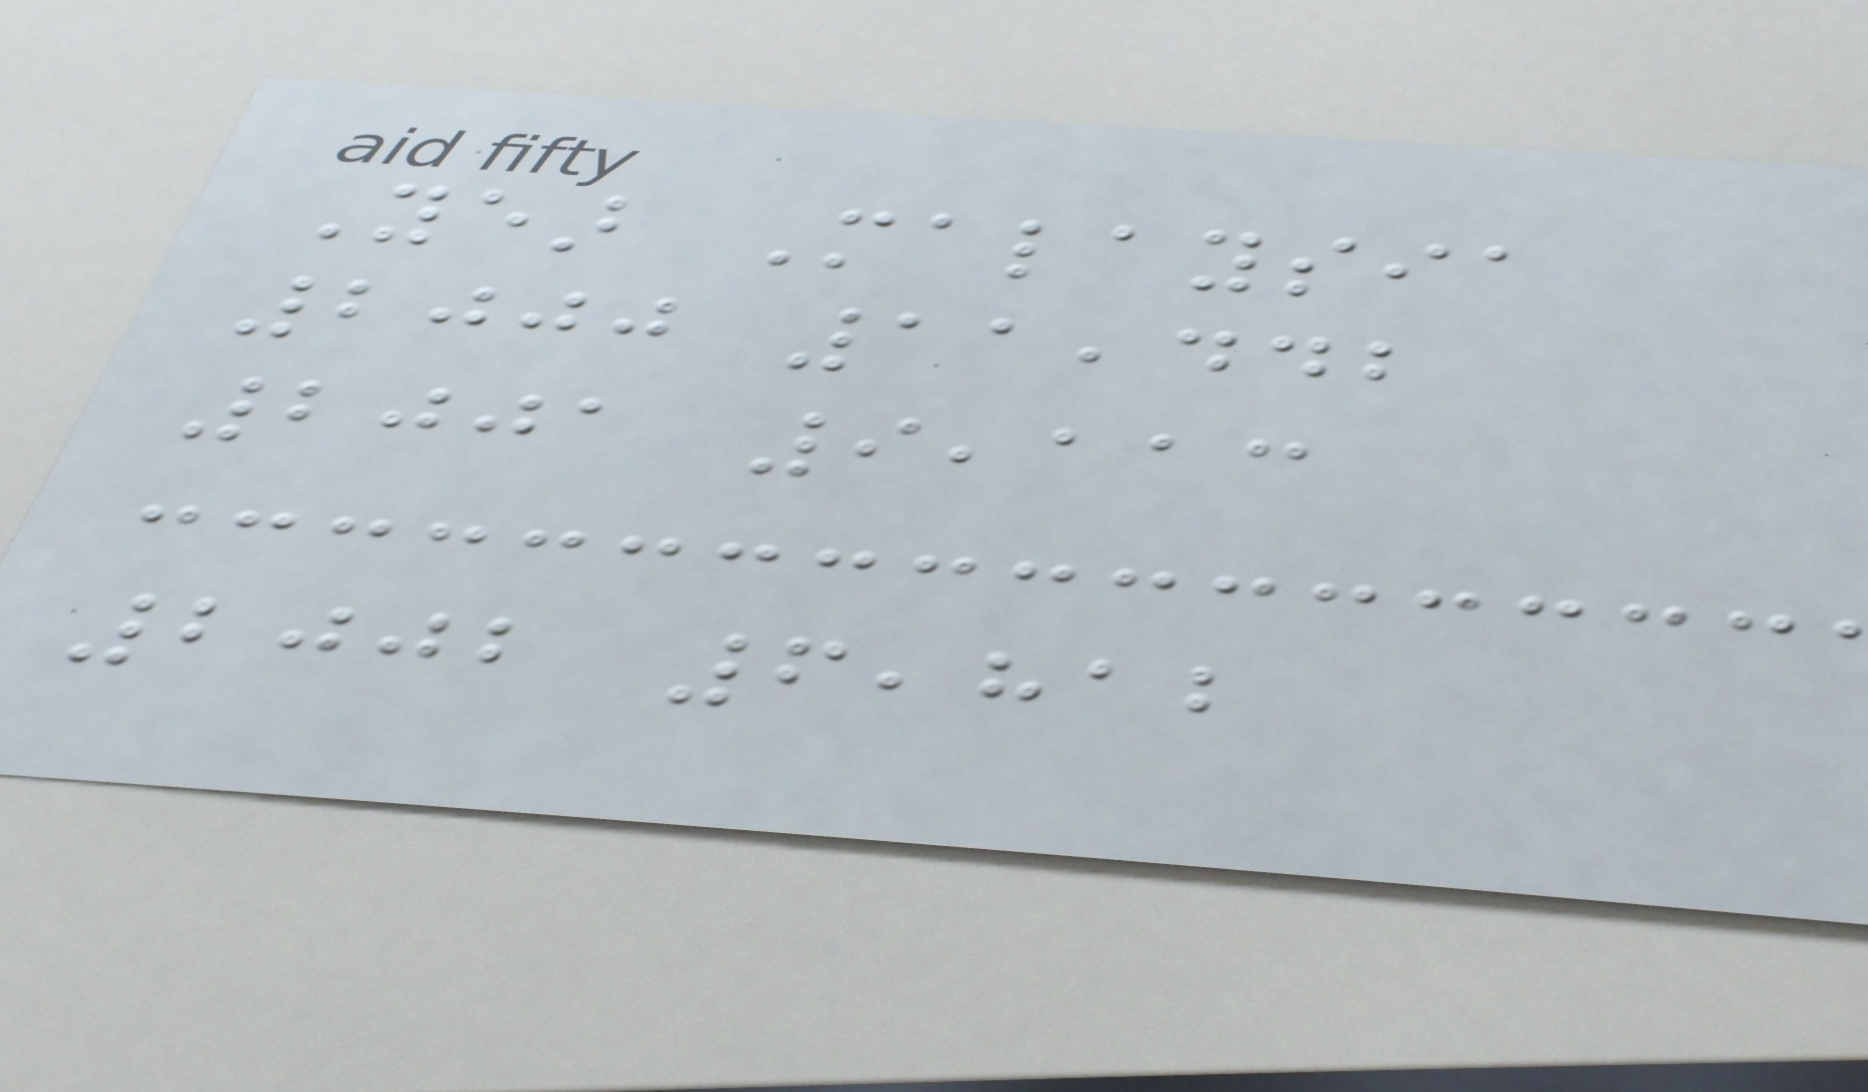Year Malaysia
2000 11,442
2001 9,113
2002 6,812
